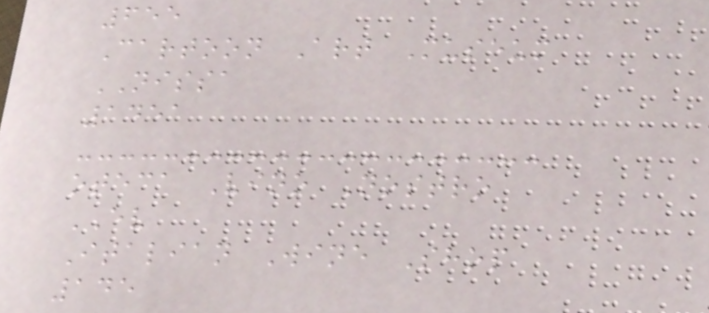655
Cartoon Art Museum
NISSA
1451
oteca Vino Nostro
EV
Italian Wine Shop
145
